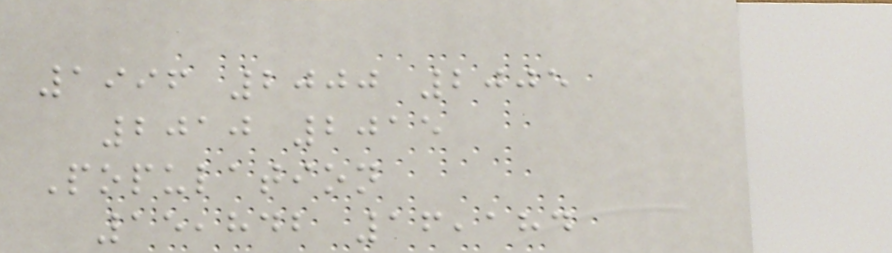1996 2000 2005
2010 2015
Population
15,842 16,184
